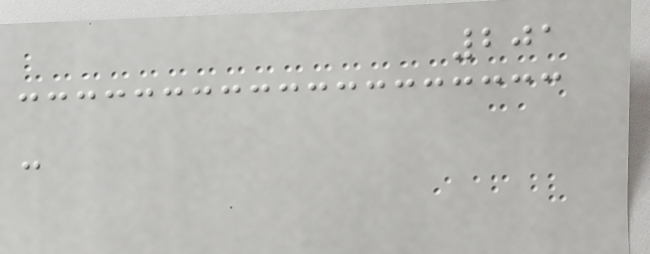201
-
